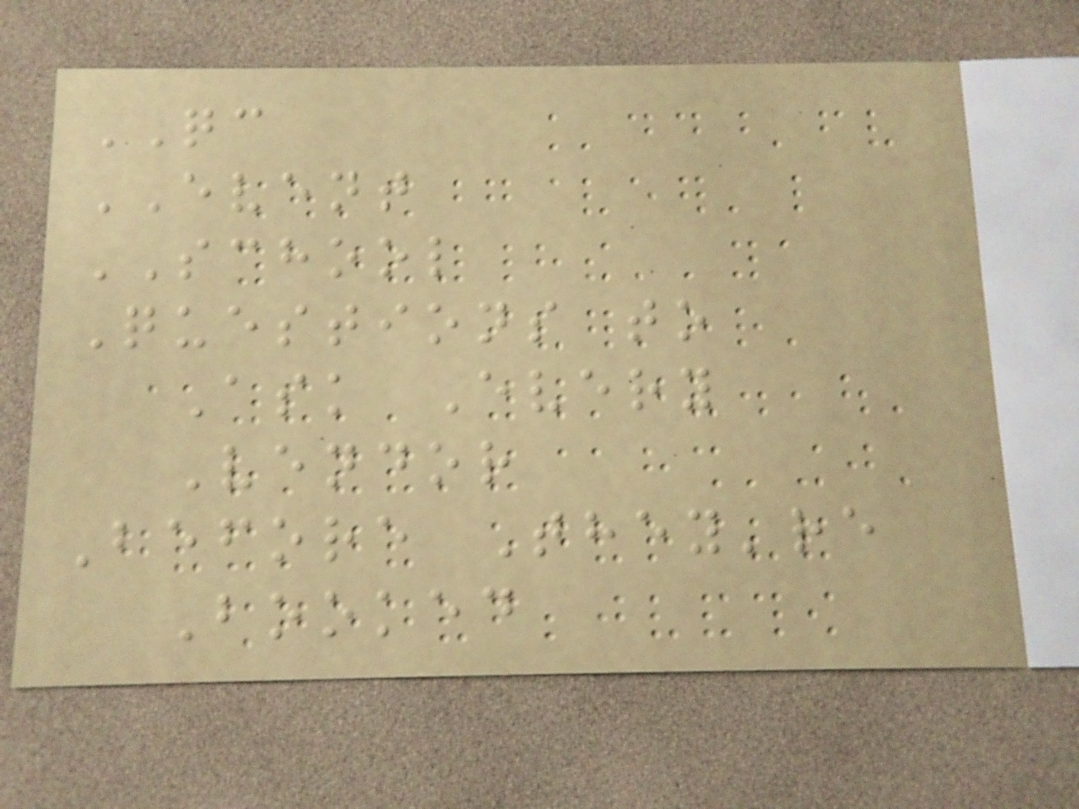QC
EVENT
SCHOOL
Questions to
Ask Every
Vendor
Before They're
Booked
